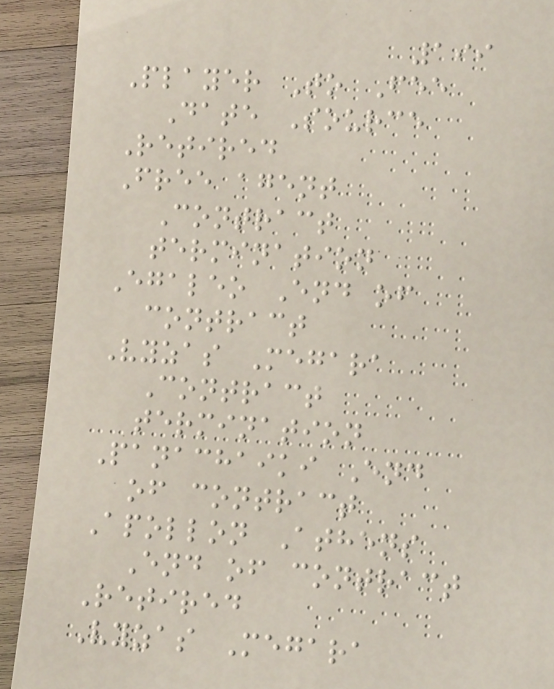199
Player To Fee
Date Source
Retired
Free agent
Contract
termination
Egaleo End of
contract
Vyzas Megara
Contract
termination
Panachaiki End
of contract
Apollon Athens
End of contract
Retired
Vyzas Megara
